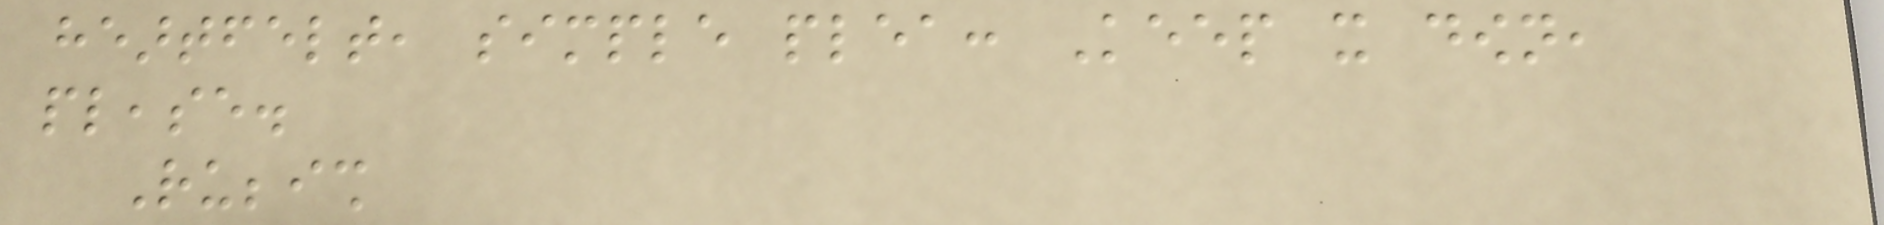heartfelt, simple plea: Keep it down,
please.
Rubbish
